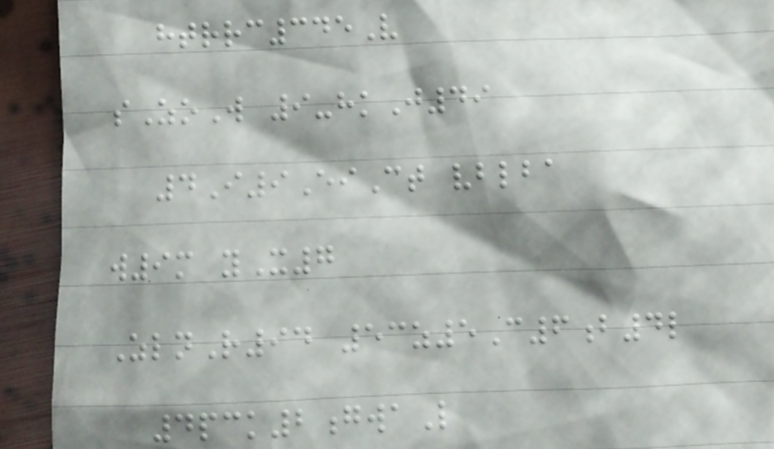htrrc345V
sZoW 9-hkJ49
4I9EiCt vblba
w9m yX7
ZlnR94 53z5C6b4l
4pck2gwaL
